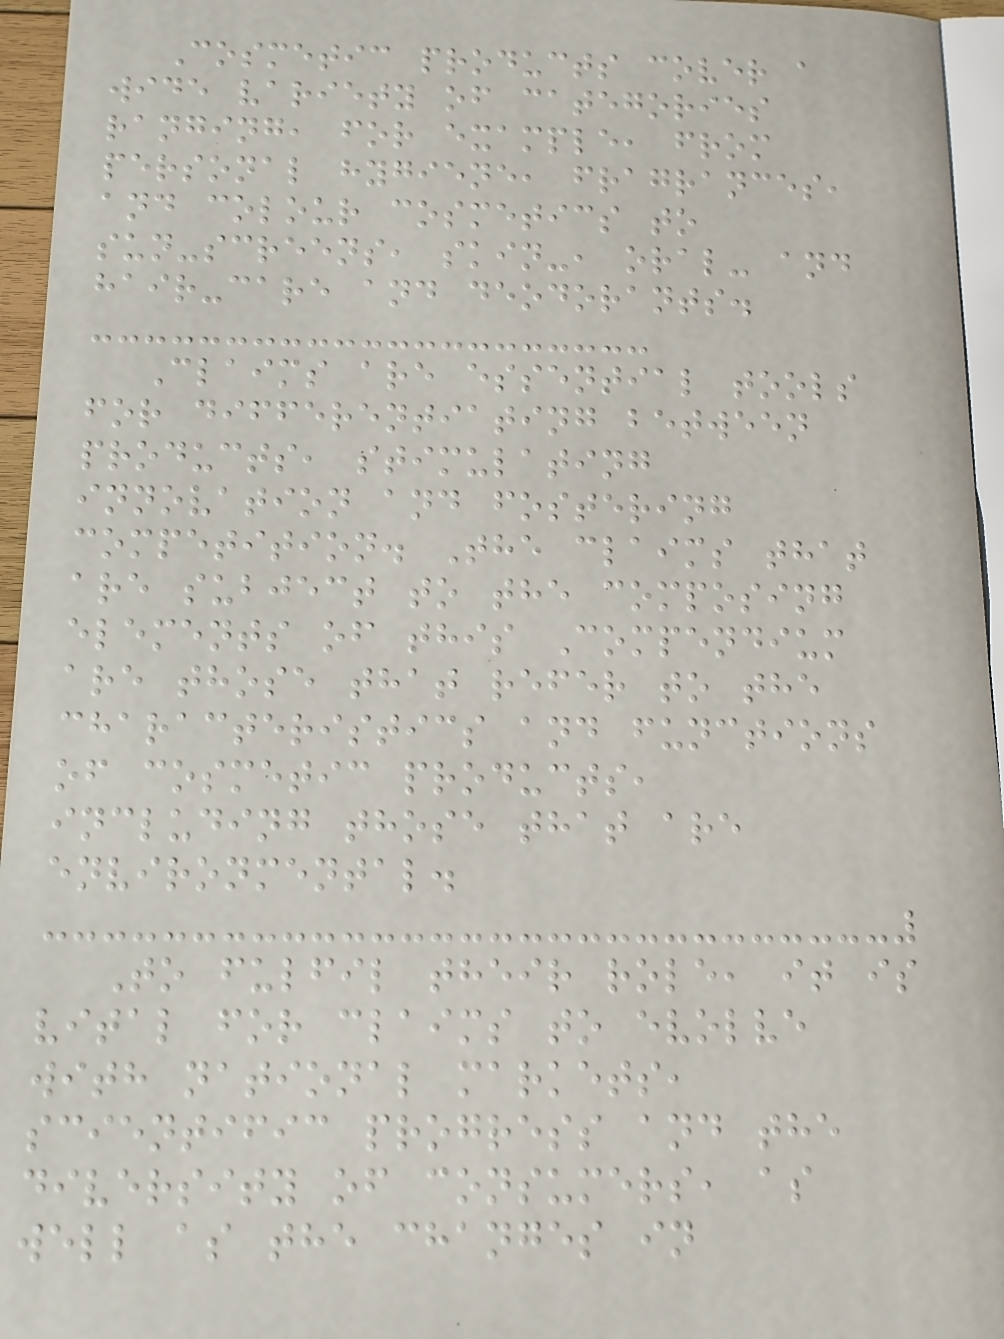Cosmetic products cover a
wide variety of categories
ranging, for example, from
personal hygiene, fragrances,
and colour cosmetics to
sun-screens, skin-, oral- and
hair-care and deodorants.
Claims are essential tools
for differentiating between
products, stimulating
innovation and fostering
competition. The claims that
are subject to the composing
elements of this Compendium
are those that refer to the
characteristics and functions
of cosmetic products,
including those that are
environmental.
To fulfil their role, it is
vital for claims to evolve
with national markets,
scientific progress and the
diversity of consumers, as
well as the changes in
